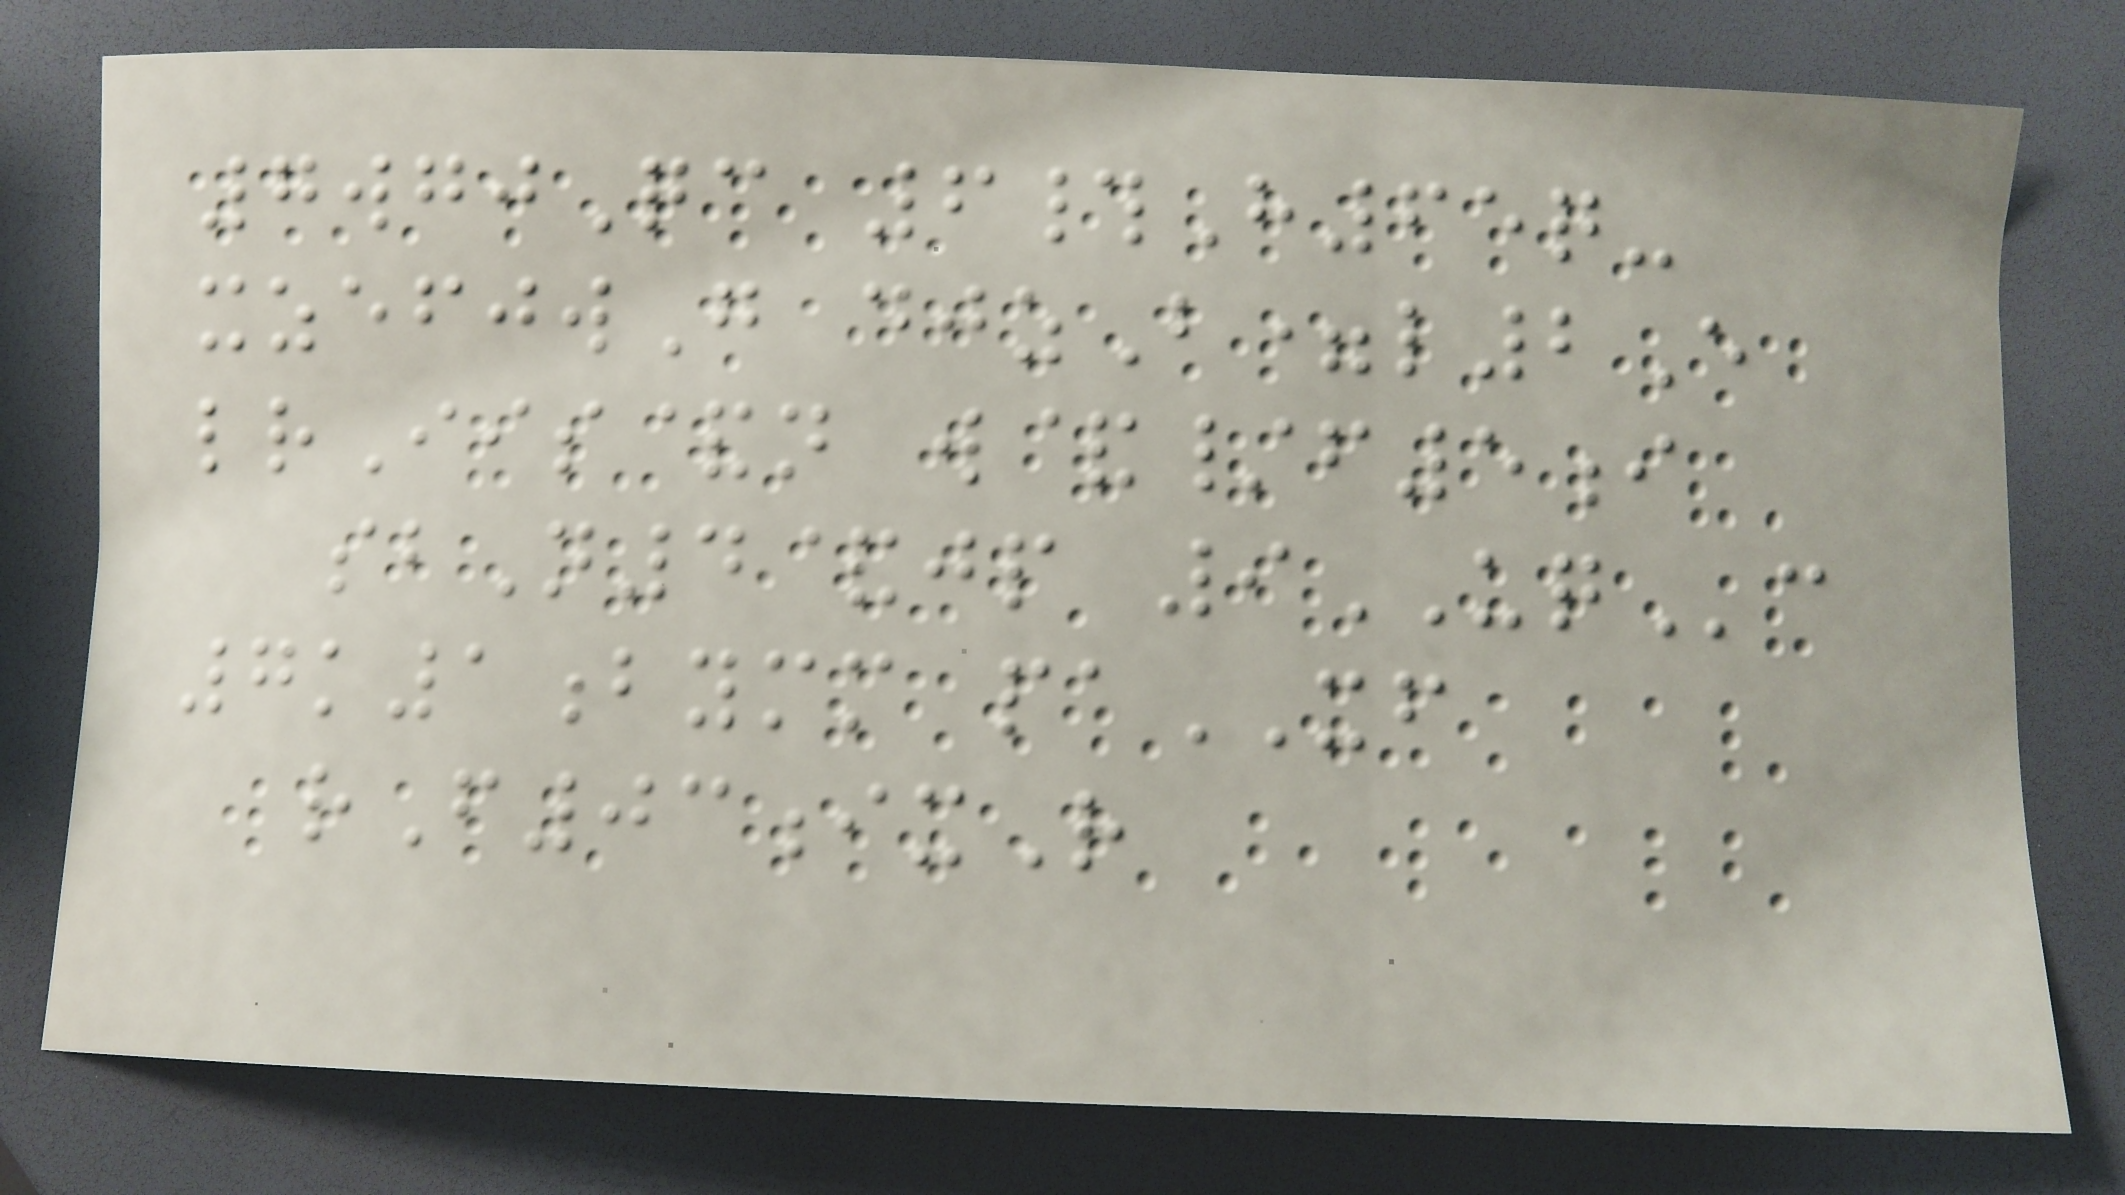7wgjQc 6#H65q-
xzefjwG djzB=l2E
lrIis&n w&/f5i
sbN4&jp 9UQc
7k1bymm paXF
rF03ixR
